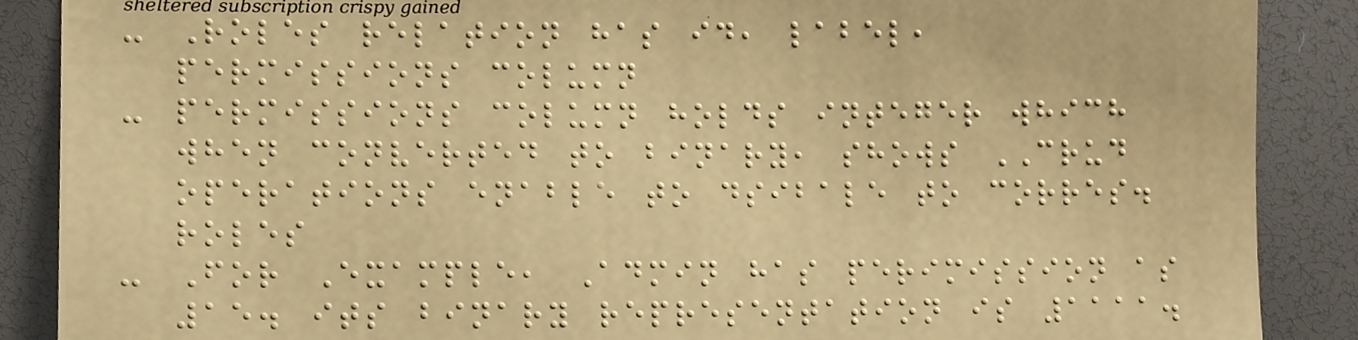- Roles relation has id, label,
permissions column
- permissions column holds integer which
when converted to binary, shows CRUD
operations enable to dsibale to corres.
roles
- For Example, Admin has perimission as
15. its binary representation is 1111.
